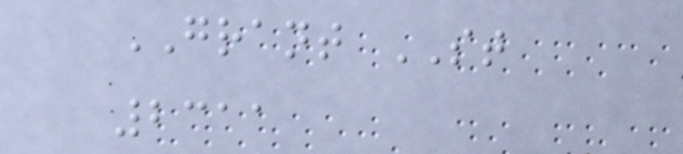GRANT ST
2311
